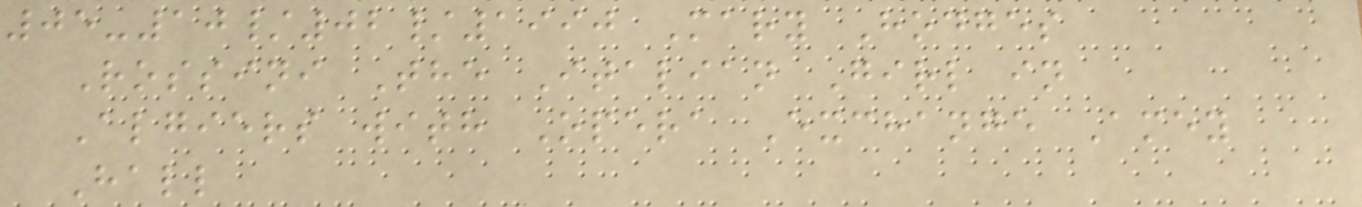05-10/02/1990 Mary Hodges
Rossini The Italian Girl in
Algiers with Opera Exchange Amey
Hall
